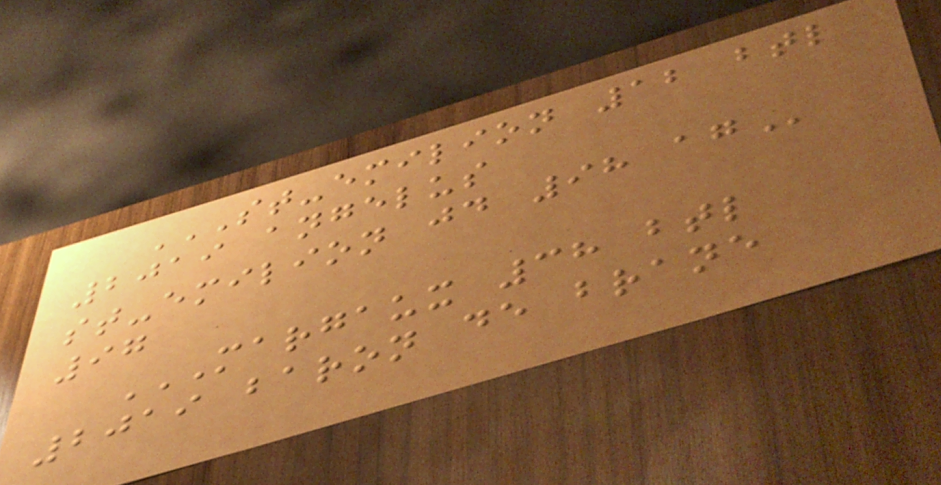ST-EMILION 12 BTL
2019 ANGELUS
ST-EMILION JD 98 AG
97
MARGAUX 38 BTL
2019 BARON DE BRANE
